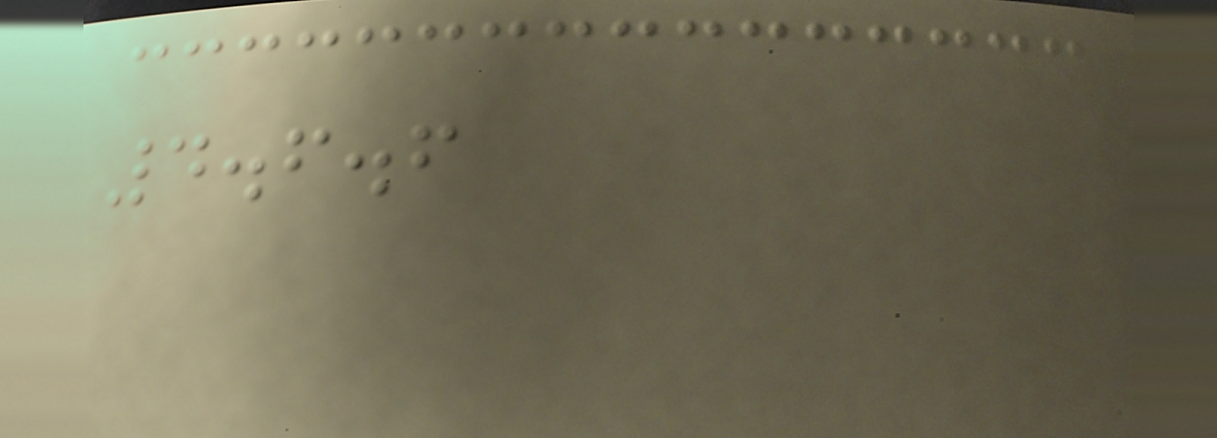4.6.6
